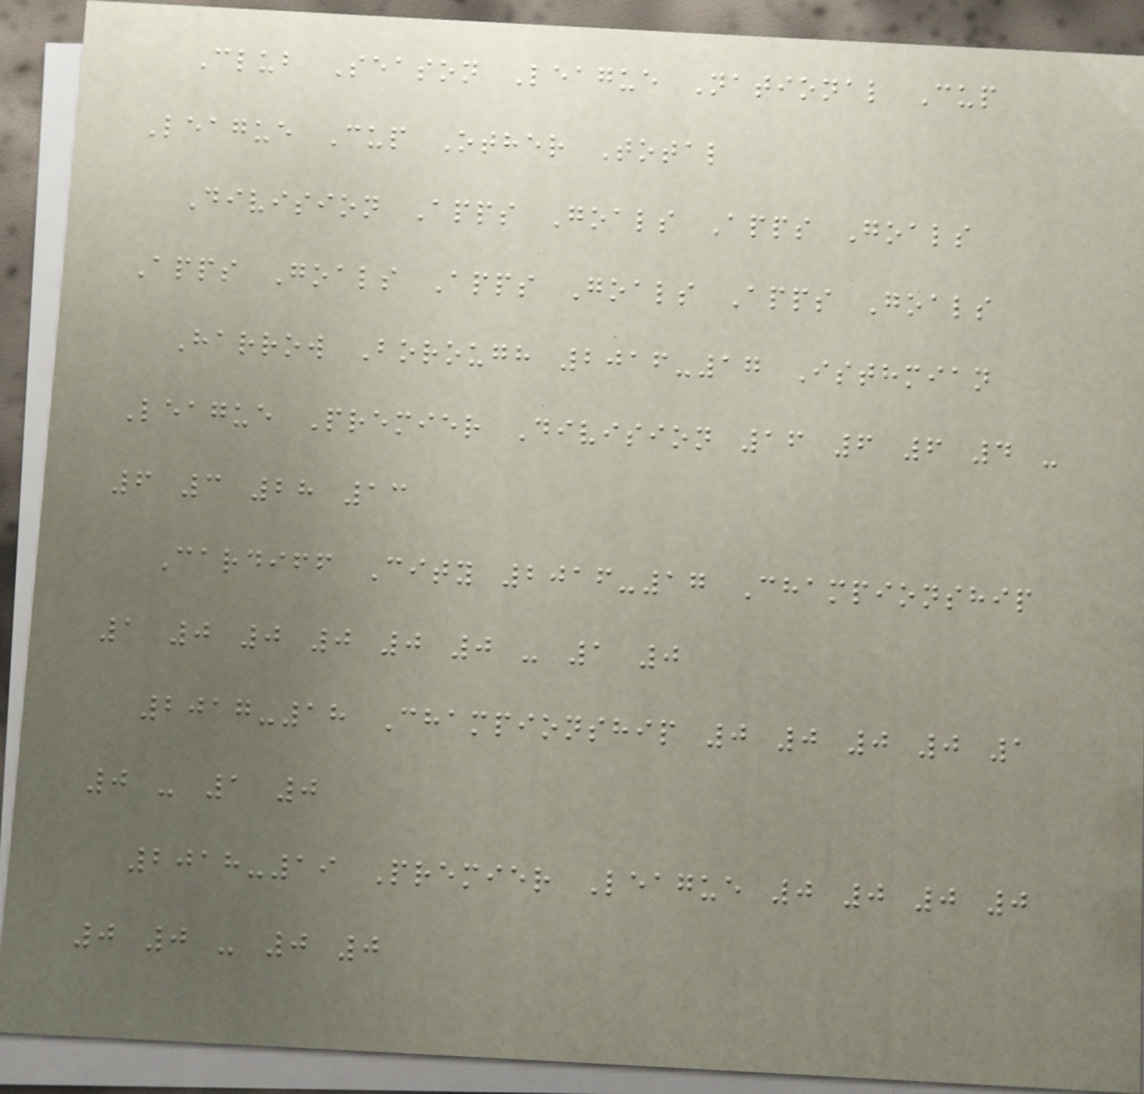Club Season League National Cup
League Cup Other Total
Division Apps Goals Apps Goals
Apps Goals Apps Goals Apps Goals
Harrow Borough 2016-17 Isthmian
League Premier Division 16 6 6 4 -
6 3 28 13
Cardiff City 2016-17 Championship
1 0 0 0 0 0 - 1 0
2017-18 Championship 0 0 0 0 1
0 - 1 0
2018-19 Premier League 0 0 0 0
0 0 - 0 0
